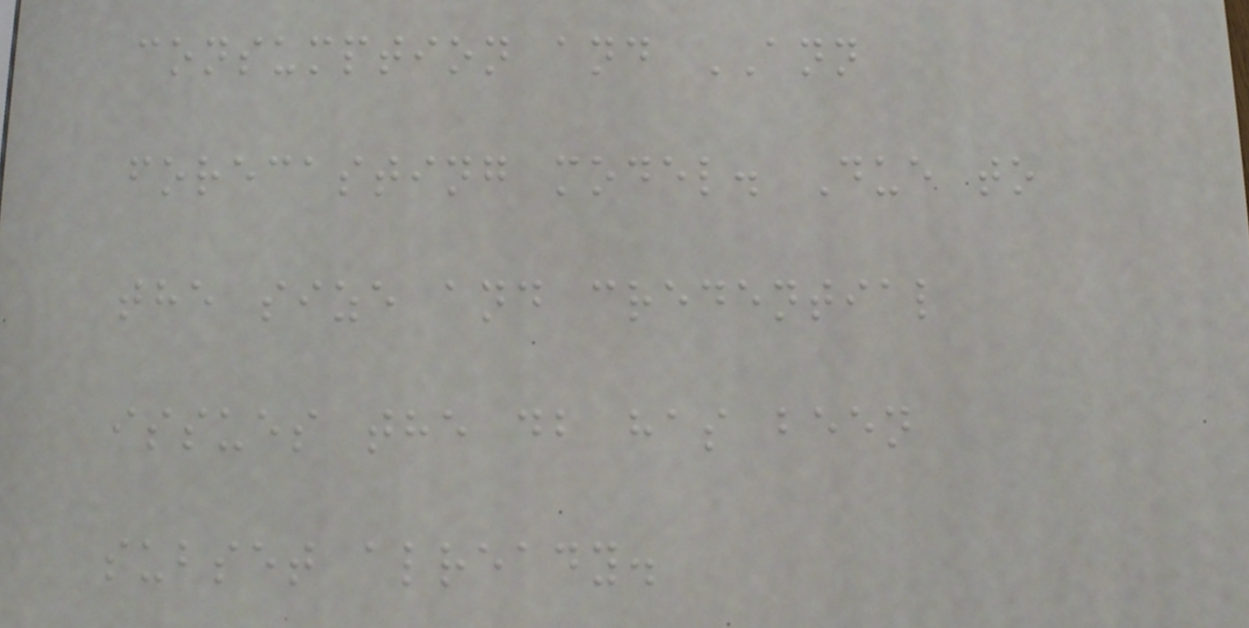consumption and ANN
forecasting model. Due to
the size and credential
issues the db has been
subset already.
